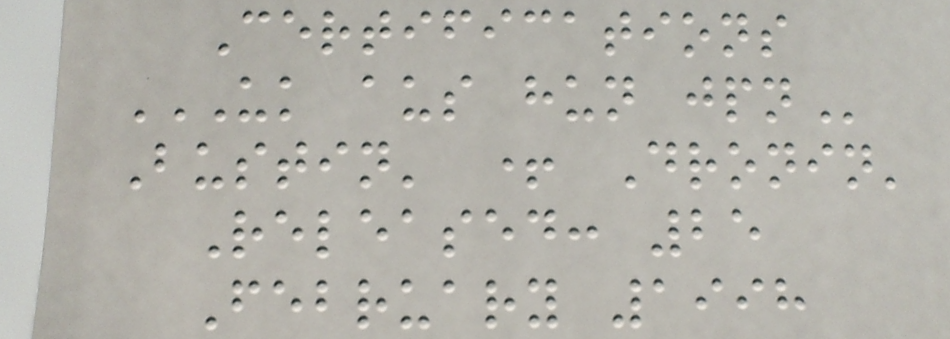Certifications
UK AUS HUN JPN
Bustin' + Dronin'
Released: 25
February 1998
